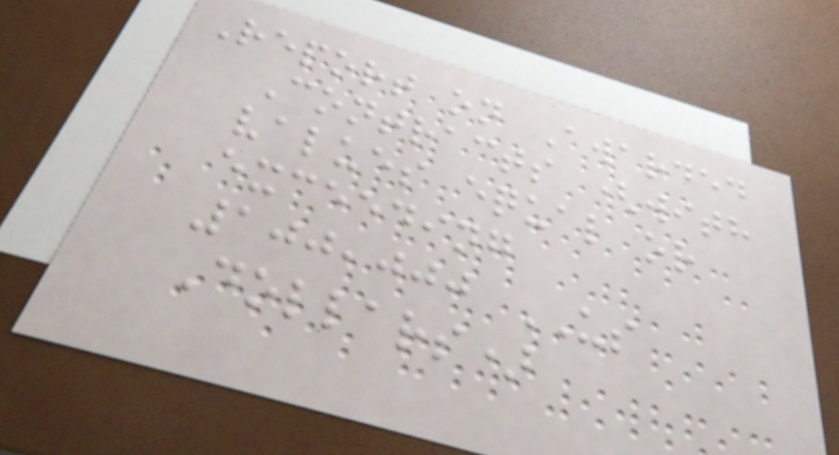Report on Awarded
Contracts (with
values equal or
exceeding
100,000 US
Dollars)
